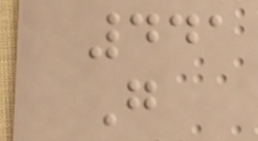441
G
